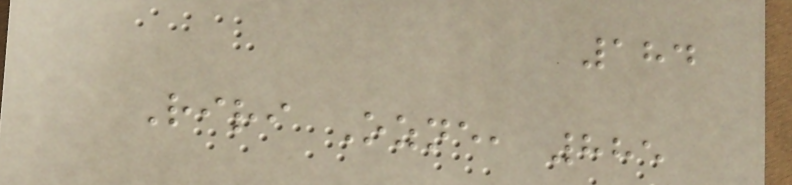184
Riri Ozne, 885
